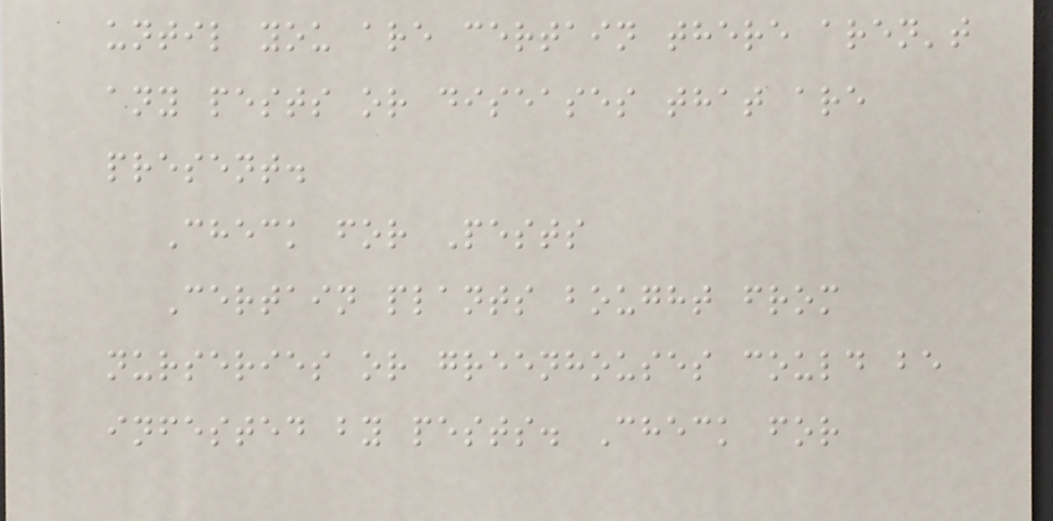until you are certain there aren't
any pests or diseases that are
present.
Check for Pests
Certain plants bought from
nurseries or greenhouses could be
infested by pests. Check for
